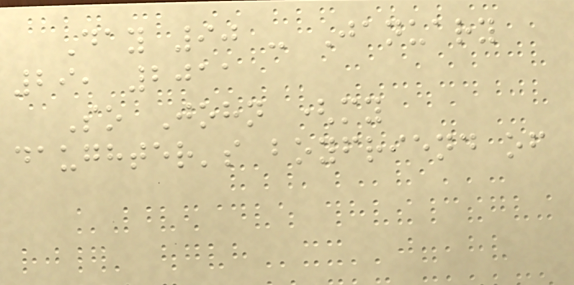Day 90 - January
29, 2011
So John (my
daughter's boyfriend of
